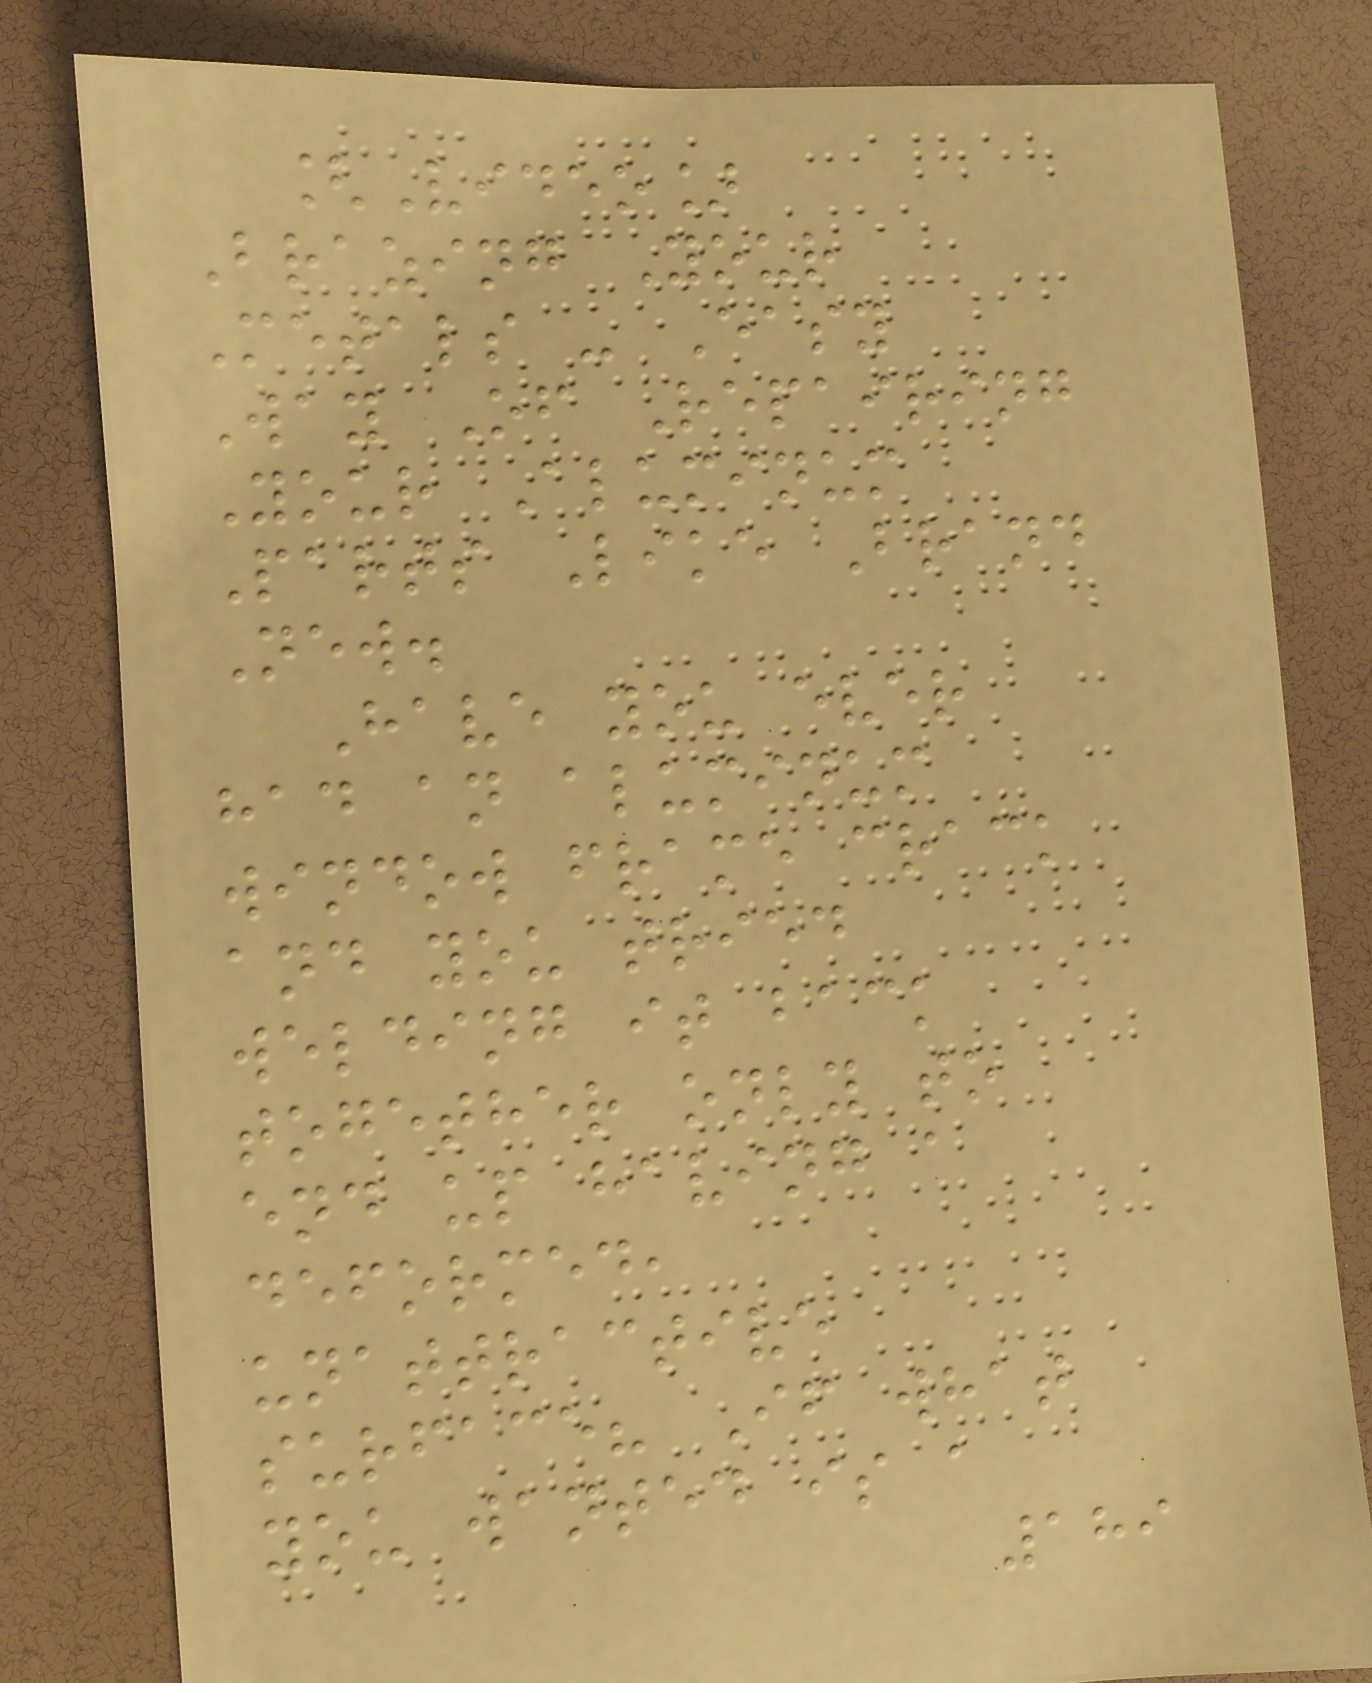[Video]
Brazing Your
Metals - Easy
Way Of Repairing
Your Aluminum
Parts Like Brand
New.
Have you ever
had an aluminum
window frame crack
and you tried
welding it back
together only to
end up having a
deformed,
unattractive
surface? If what
you wanted is a
189
